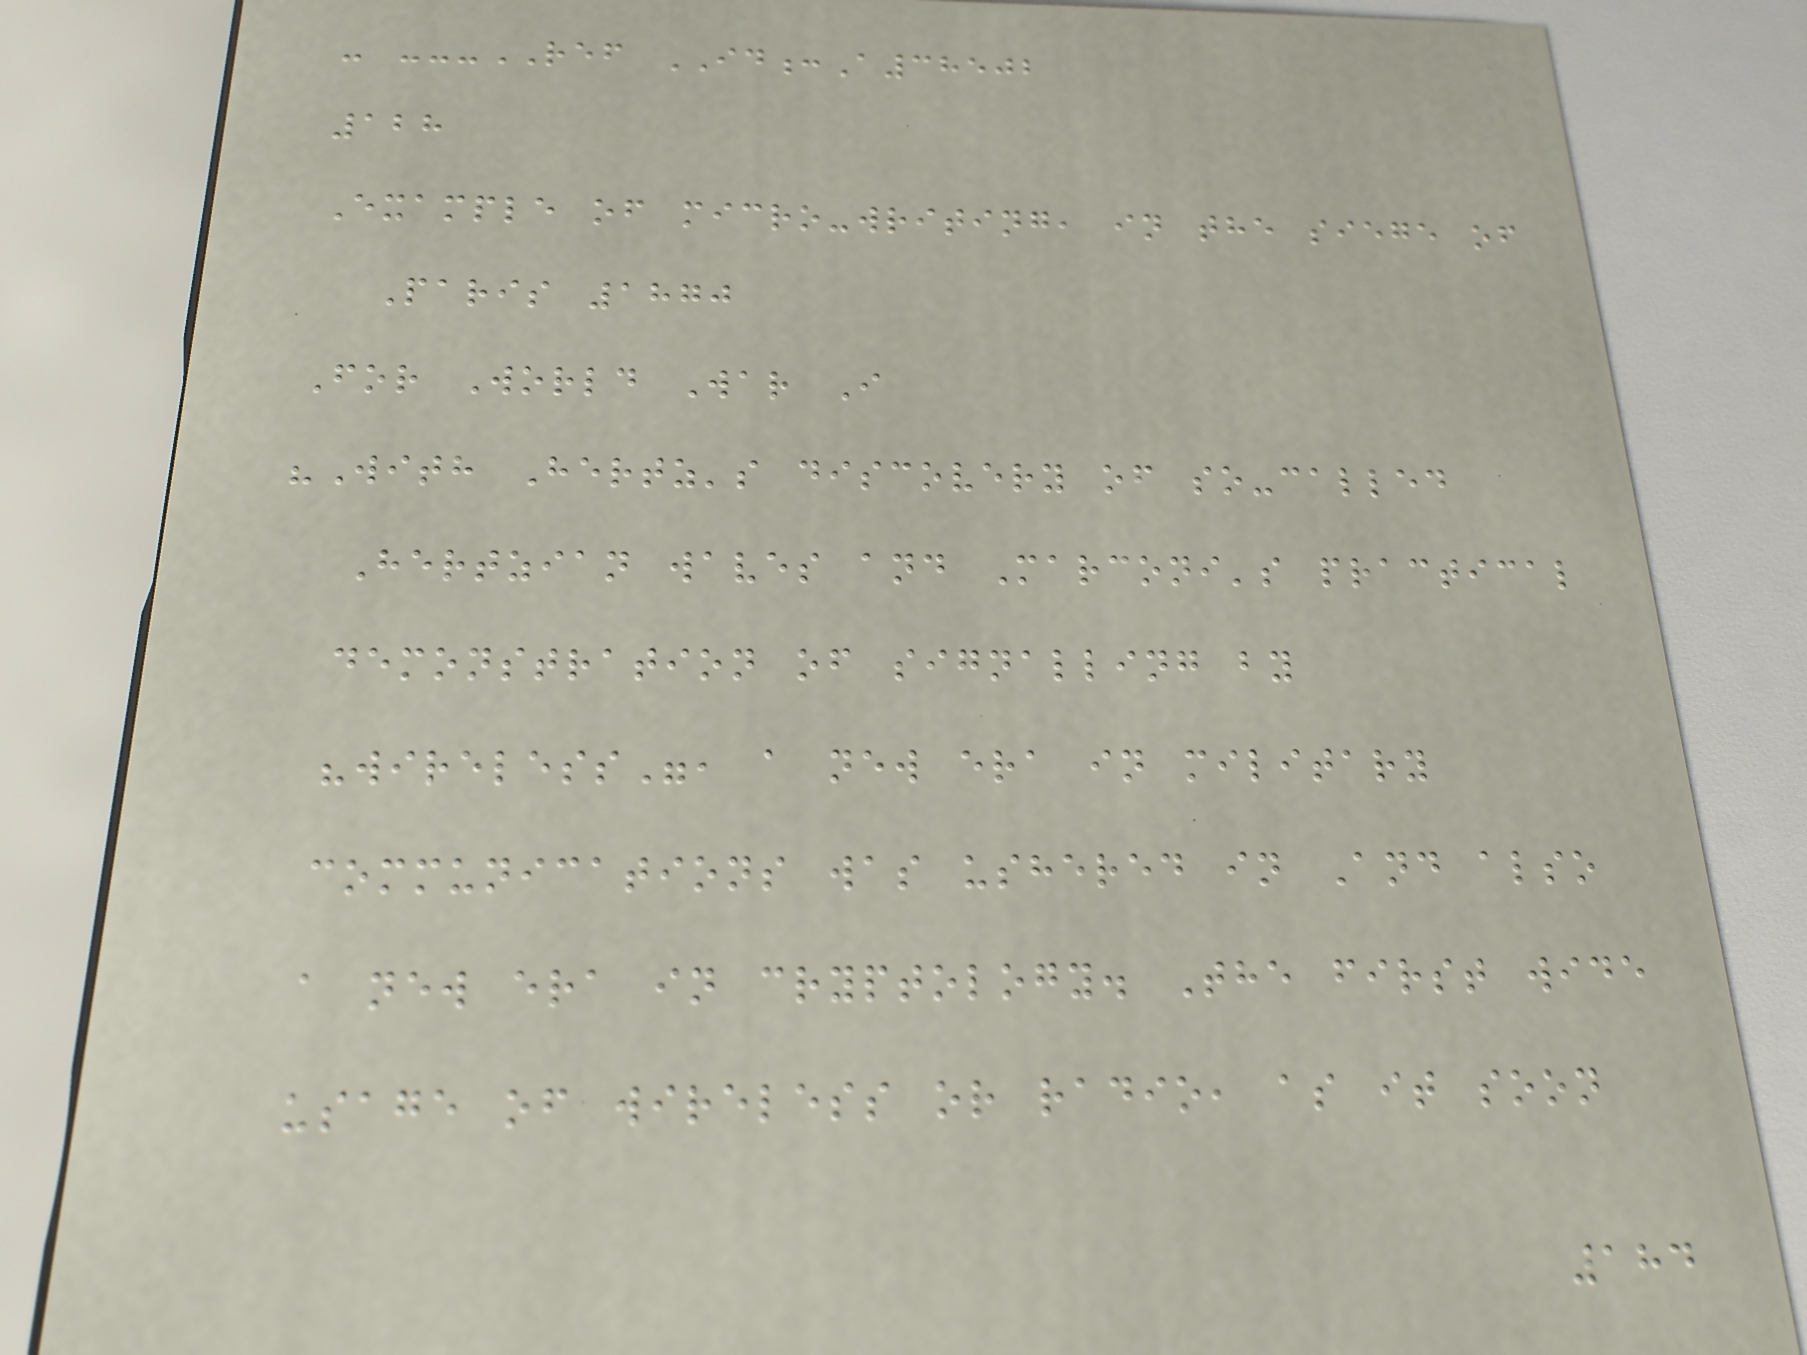- ---REF ID:A38502
128
Example of micro-writing, in the siege of
Paris 1870
For World War I
"With Hertz's discovery of so-called
Hertzian waves and Marconi's practical
demonstration of signalling by
"wireless", a new era in military
communications was ushered in And also
a new era in cryptology. The first wide
usage of wireless or radio, as it soon
184
